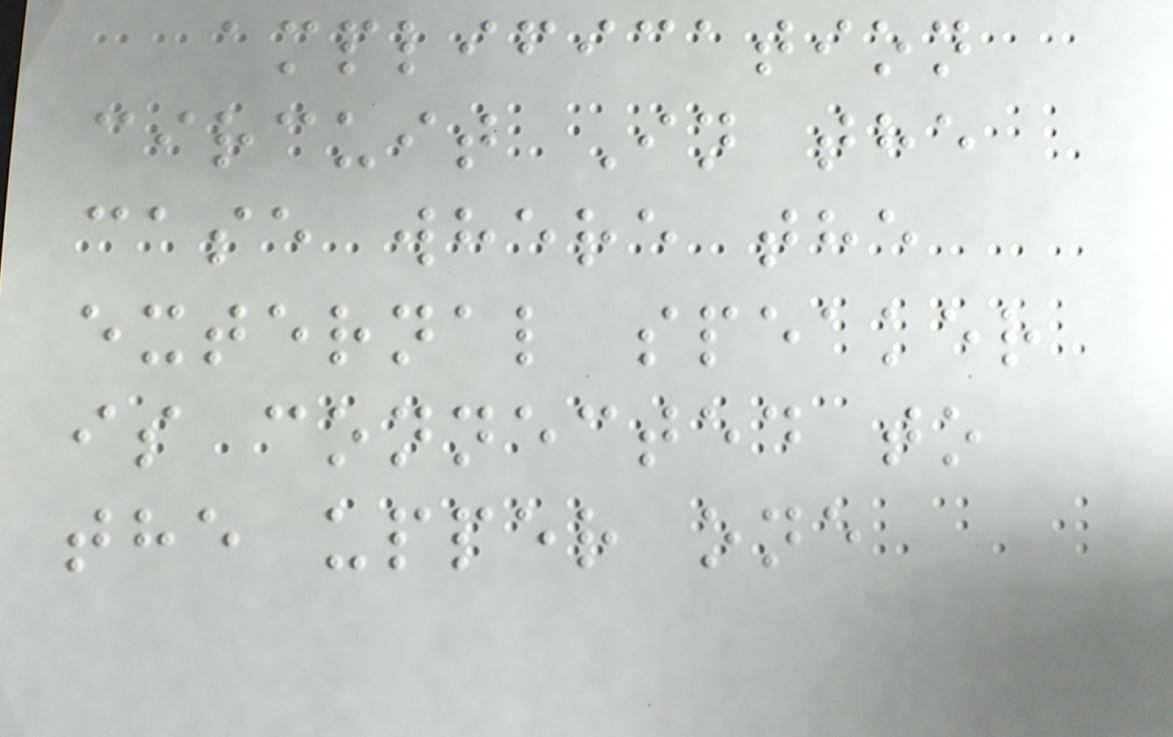amplification
circuit In the
case where the
external speaker
is connected to
the upper one
